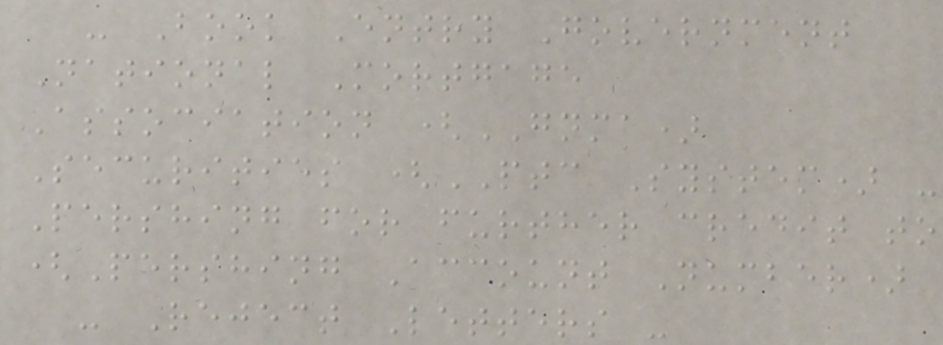- Book Entry Government
National Mortgage
Association (GNMA)
Securities (PTC System) -
Pershing for further credit to
(Pershing Account Number)
- Reject Letters -
